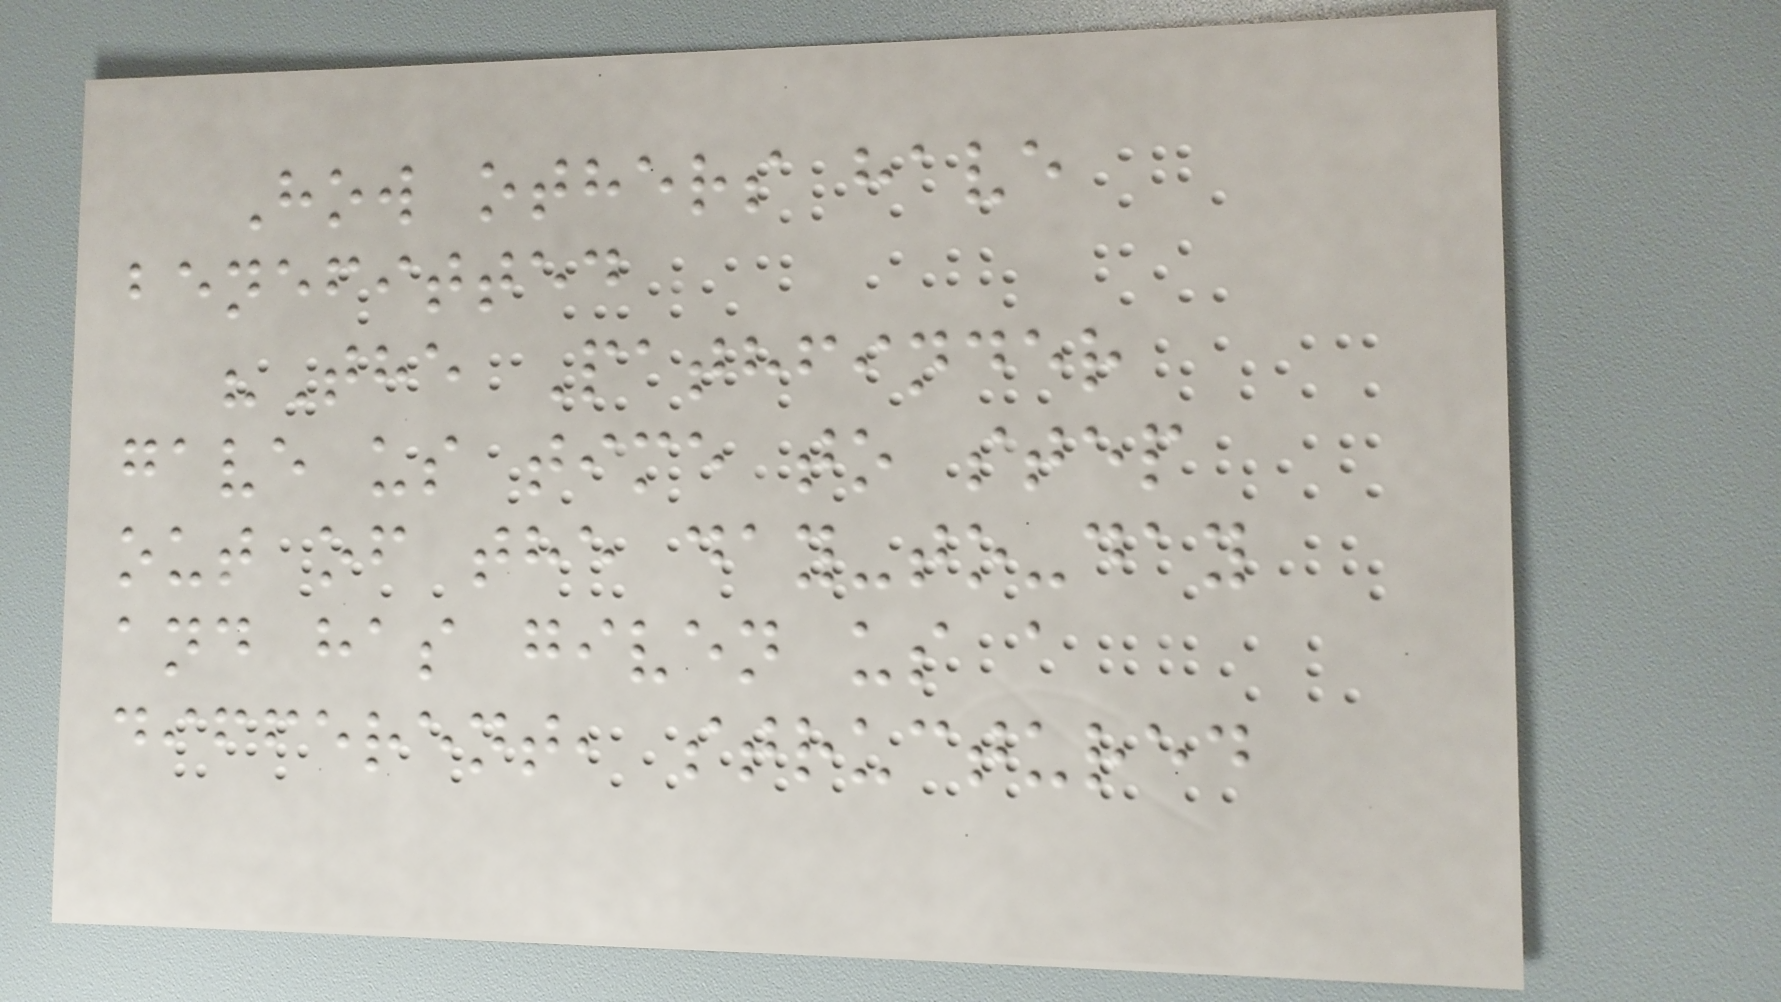How others have
benefitted
"The Pathfinder
gave us time to step
out of the day-to-day
and has given us a
different, structured
